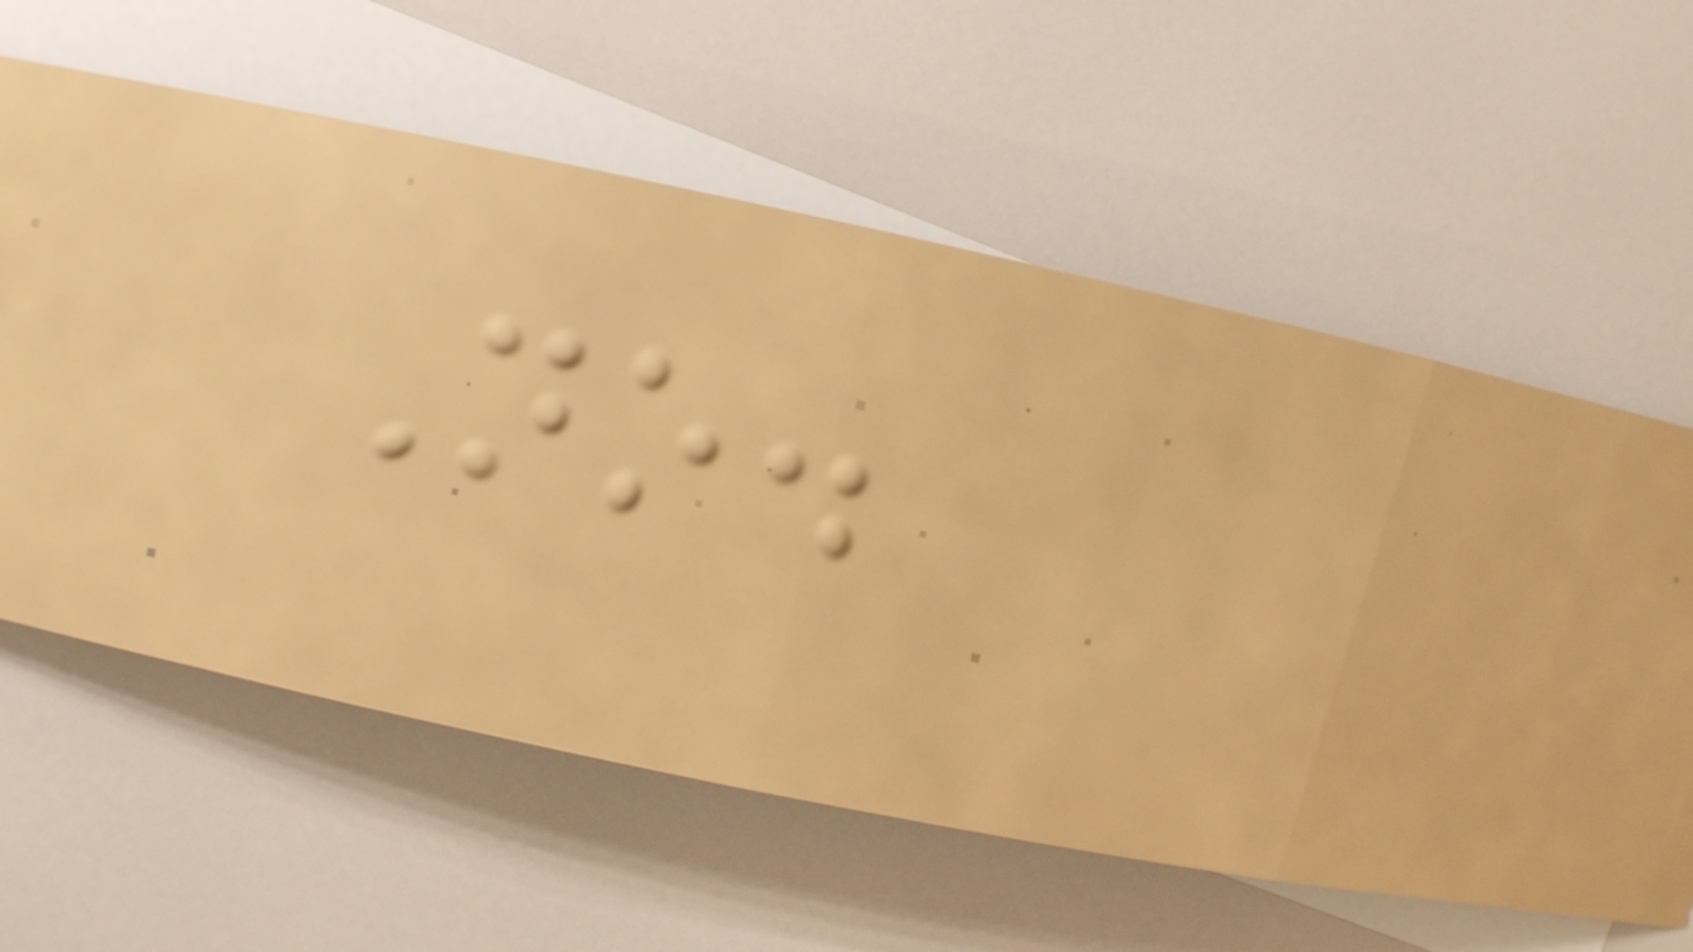No.
